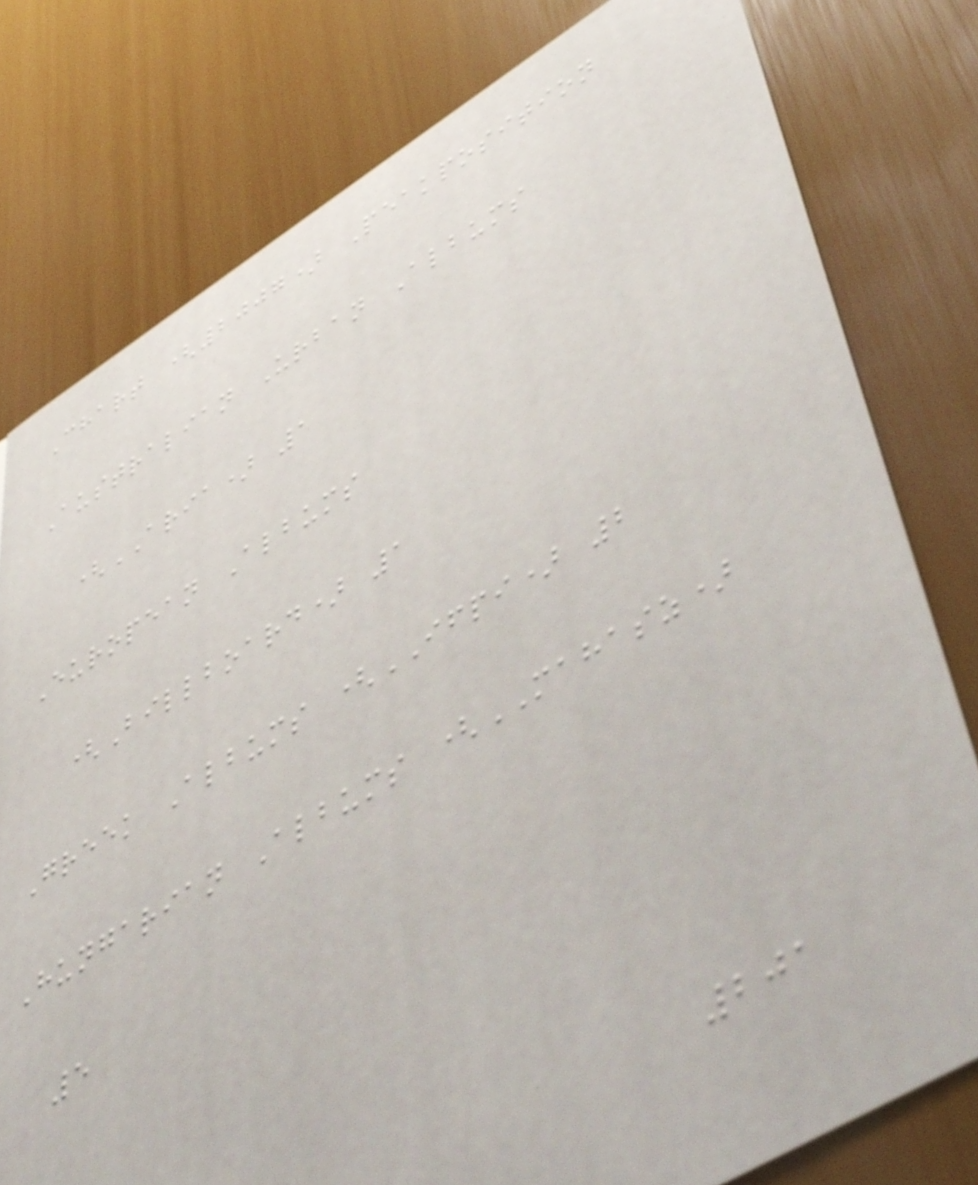Chart (2007) Peakposition
Australian Urban Albums
(ARIA) 1
European Albums
(Billboard) 1
Greek Albums (IFPI) 2
Hungarian Albums (MAHASZ)
5
201
